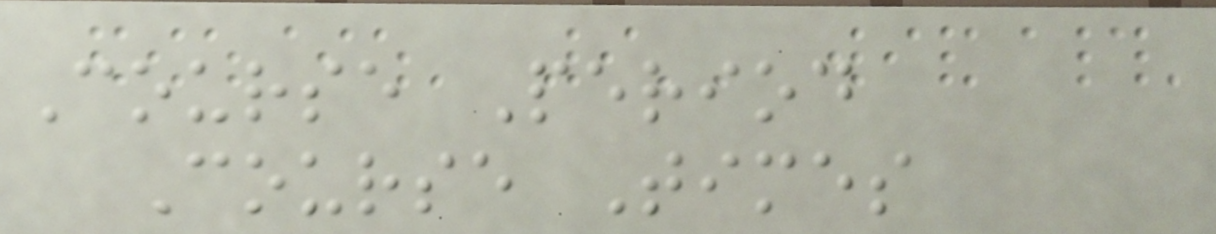Course Period
Course Times
